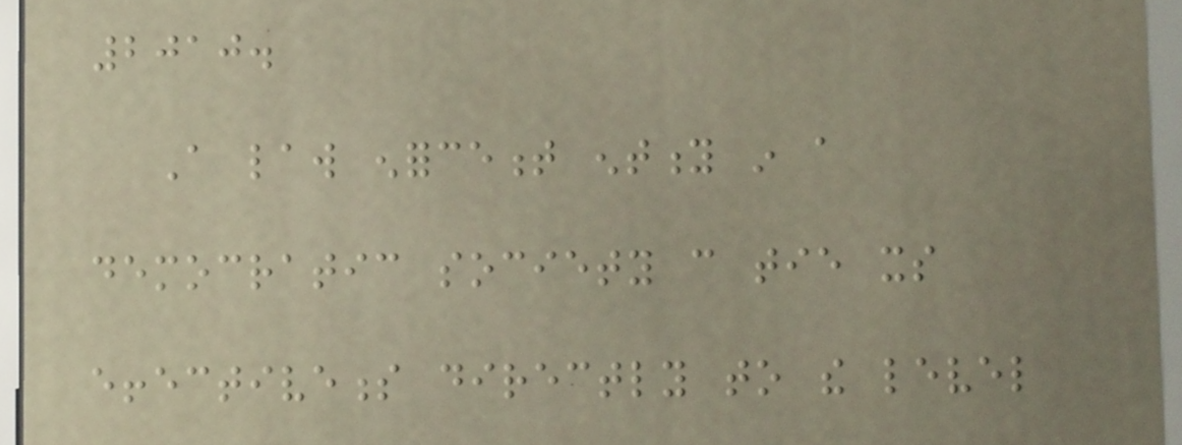2010.
A law enforcement entity in a
democratic society can tie its
effectiveness directly to the level
